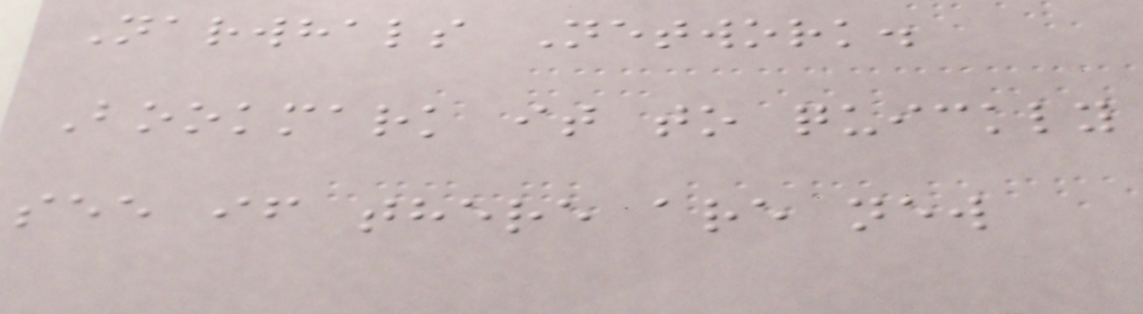Narwhals Network.
Bookmark it to quickly
see if there are new
